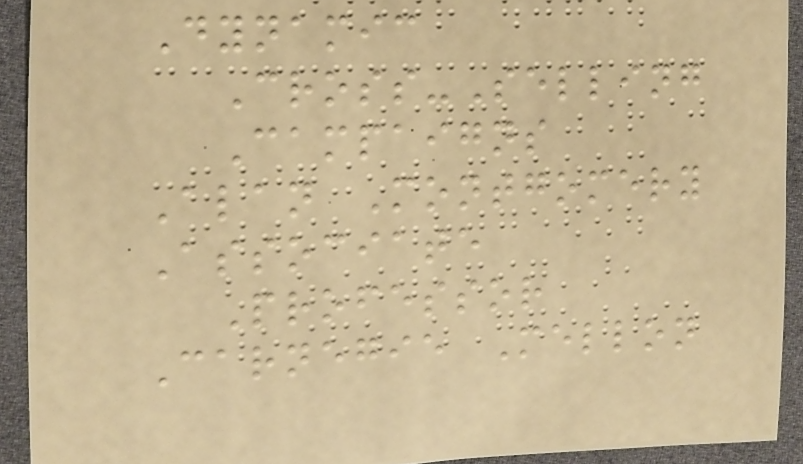Dynamic
Cross-Selling
Campaigns
Alan Montgomery
Associate
Professor
Carnegie Mellon
